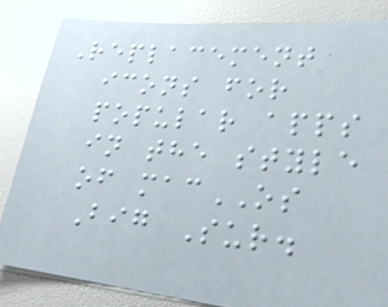Replacement
icons for
popular apps
in the style
of macOS
Big Sur.
